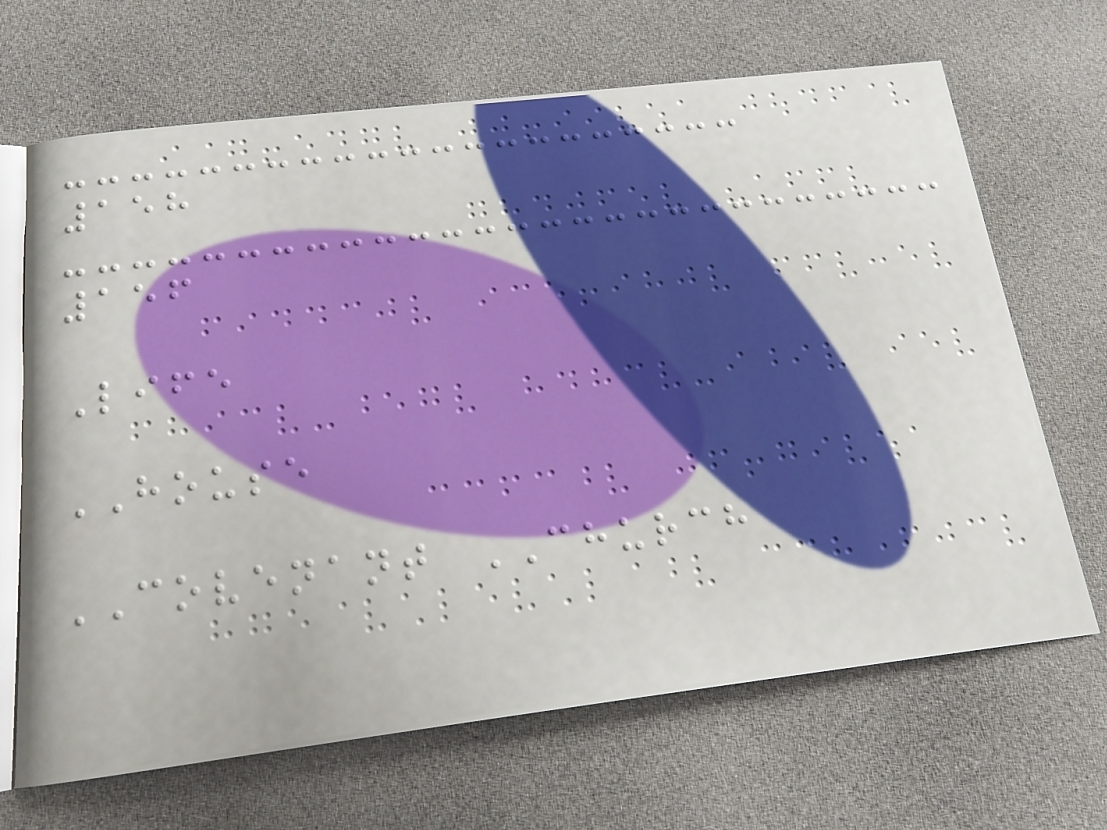158
156
Life
HOUSE
COVENANT CHURCH
